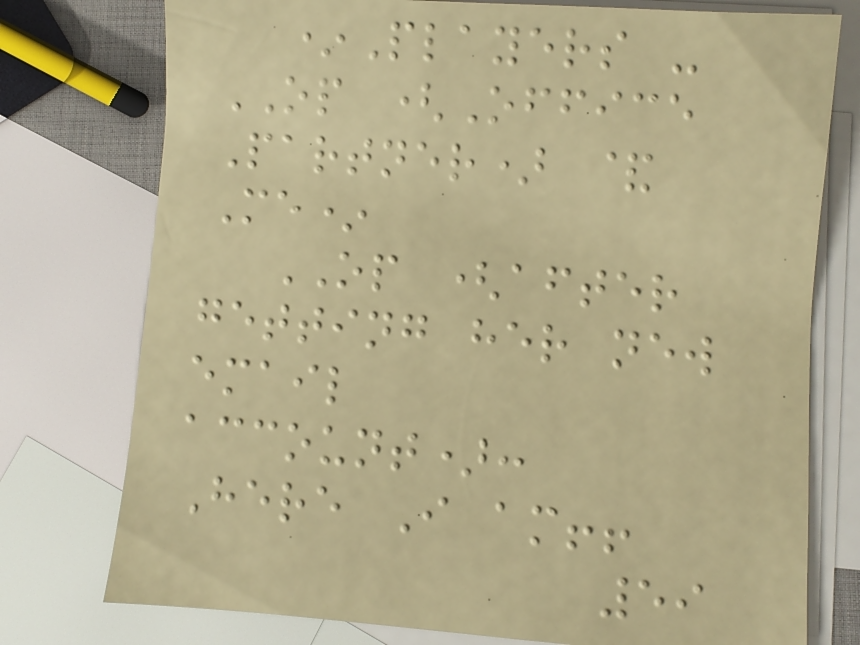*Players -
OP (Office
Partner) &
Me*
OP (after
getting her new
email
account):
Here I am!!
59
